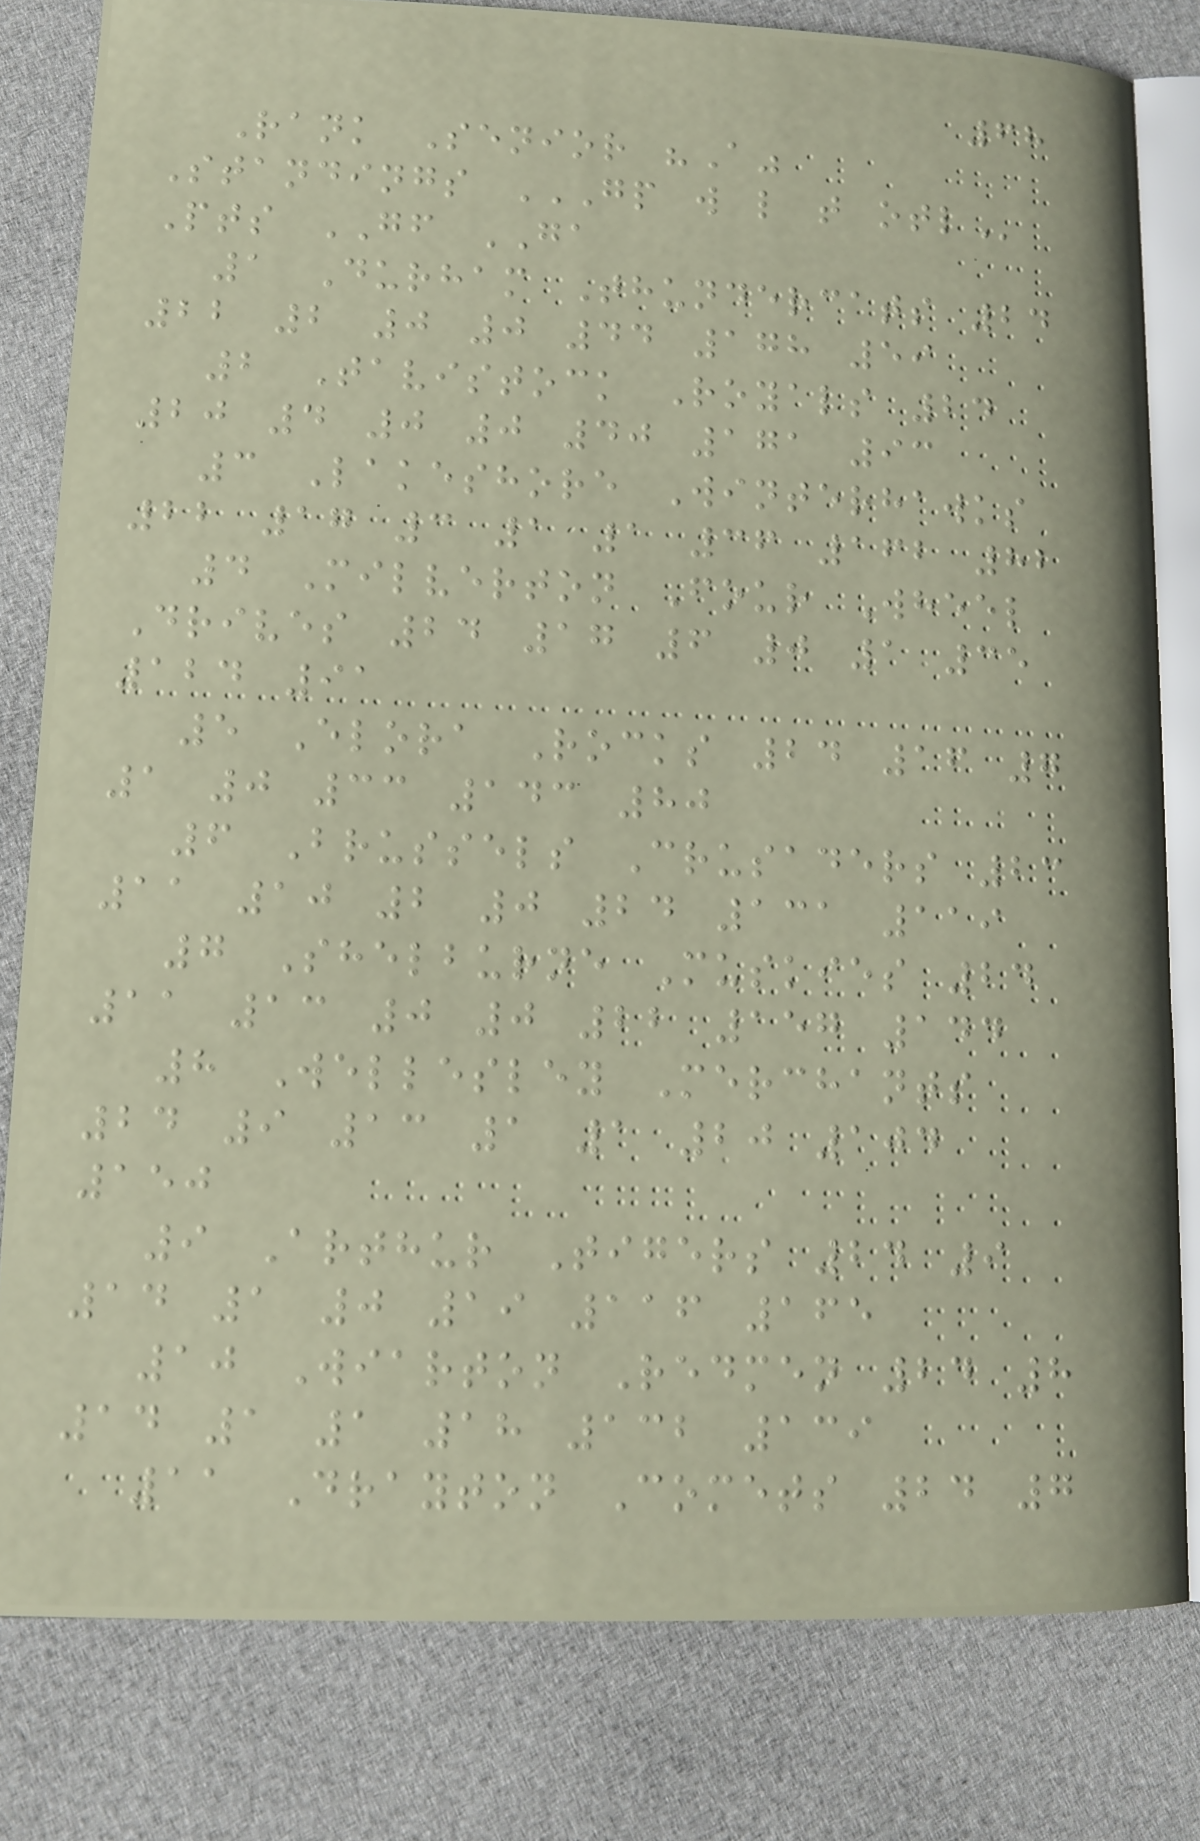68
Rank Senior "A"
Standings GP W L T OTL
Pts GF GA
1 Durham Thundercats 24
22 2 0 0 44 178 59
2 Tavistock Royals 24
20 4 0 0 40 171 93
3 Lakeshore Winterhawks
22 17 3 1 1 36 162 82
4 Milverton Four Wheel
Drives 24 17 6 0 1 35
124 91
5 Elora Rocks 24 16 7
1 0 33 143 80
6 Brussels Crusaders 23
11 10 2 0 24 131 119
7 Shelburne Muskies 24
11 13 0 0 22 157 144
8 Wellesley Merchants
24 9 13 1 1 20 104
150
9 Arthur Tigers 24 9
14 1 0 19 116 165
10 Wiarton Redmen 24 8
14 1 1 18 132 139
11 Drayton Comets 24 7
